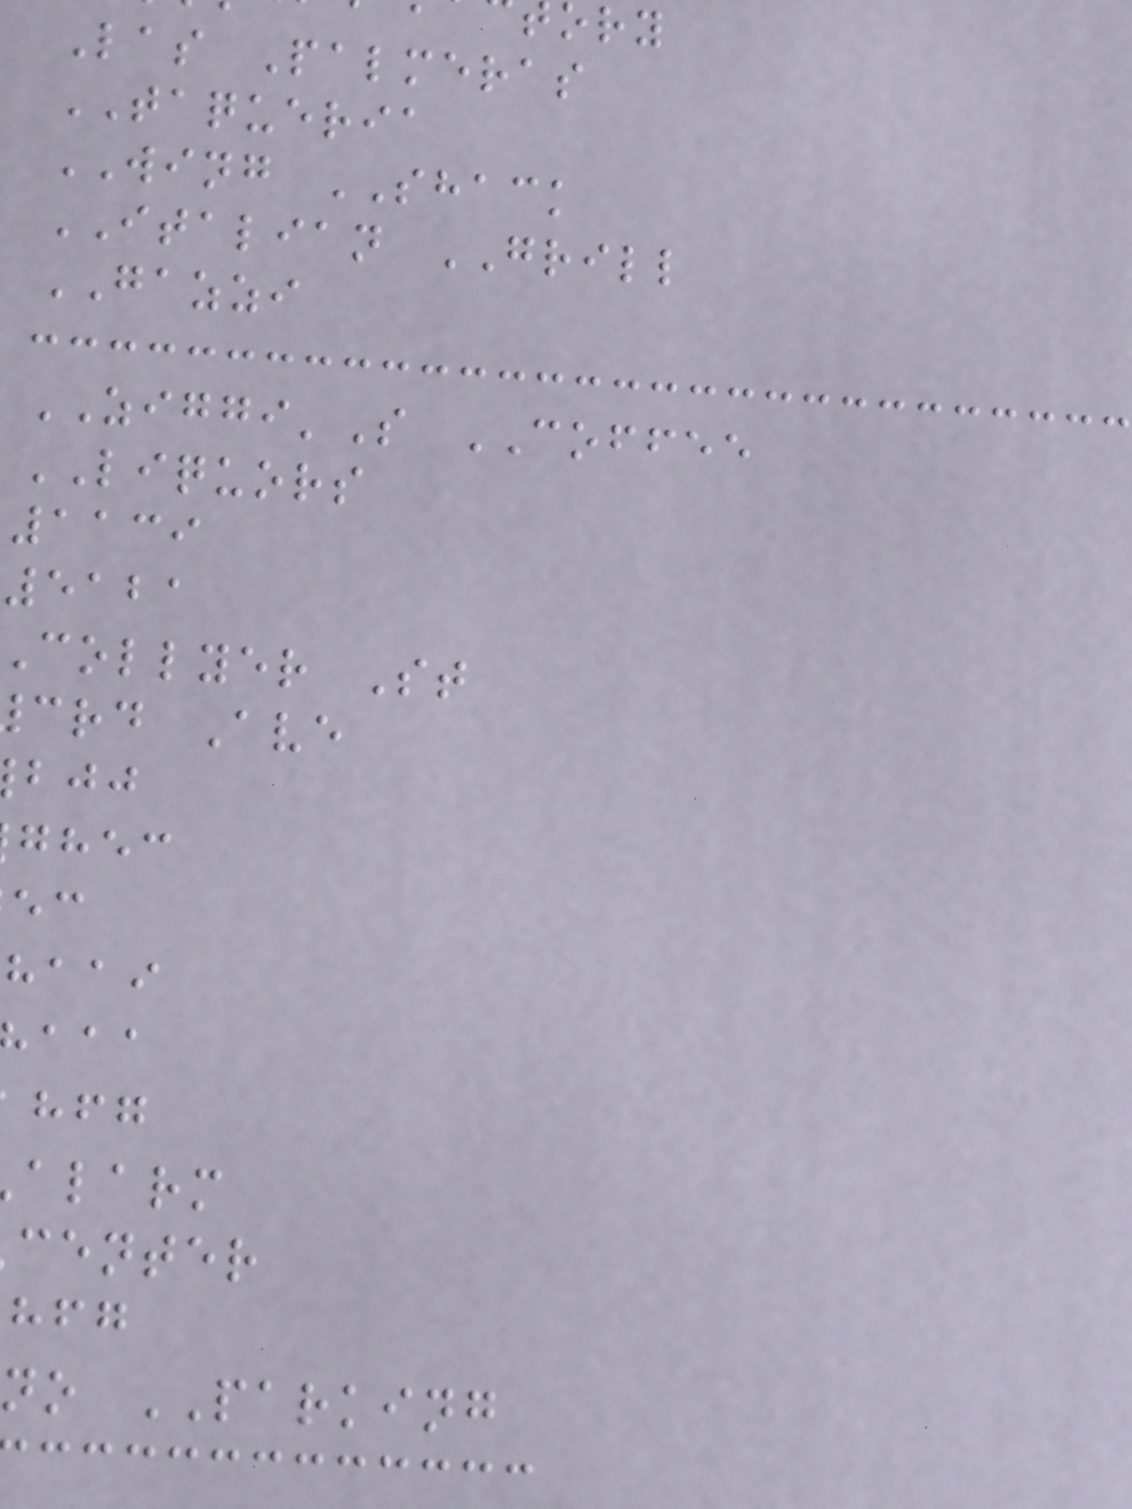Las Palmeras
TAQUERIA
WING SHACK
ITALIAN GRILL
GAZZI
ZIGGI'S COFFEE
LIQUORS
1139
5121
collyer St
crd Ave
ghec
haai
alarm
center
no PARKING
